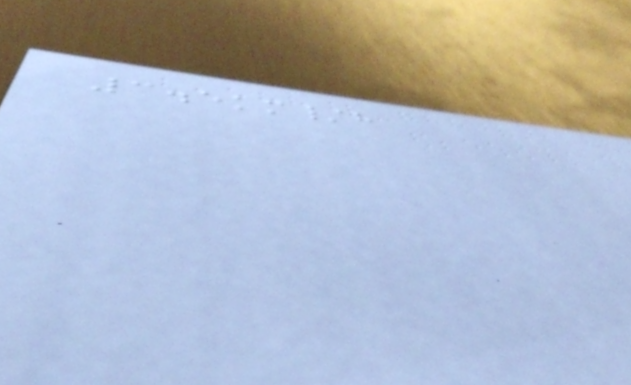3.5km/h
